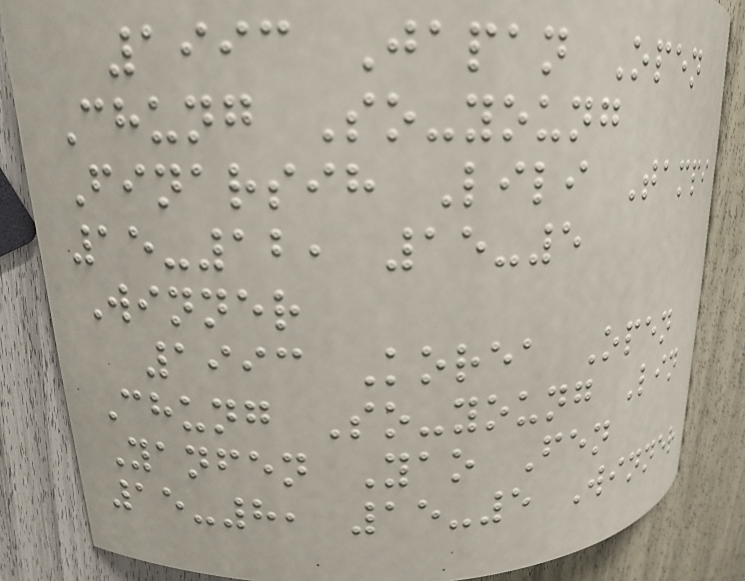1993 Japan Open
Chung So-young
Finarsih Lili Tampi
15-12, 15-5
Winner
1993 Korea Open
Chung So-young Lin
Yanfen Yao Fen
15-8, 15-5 Winner
